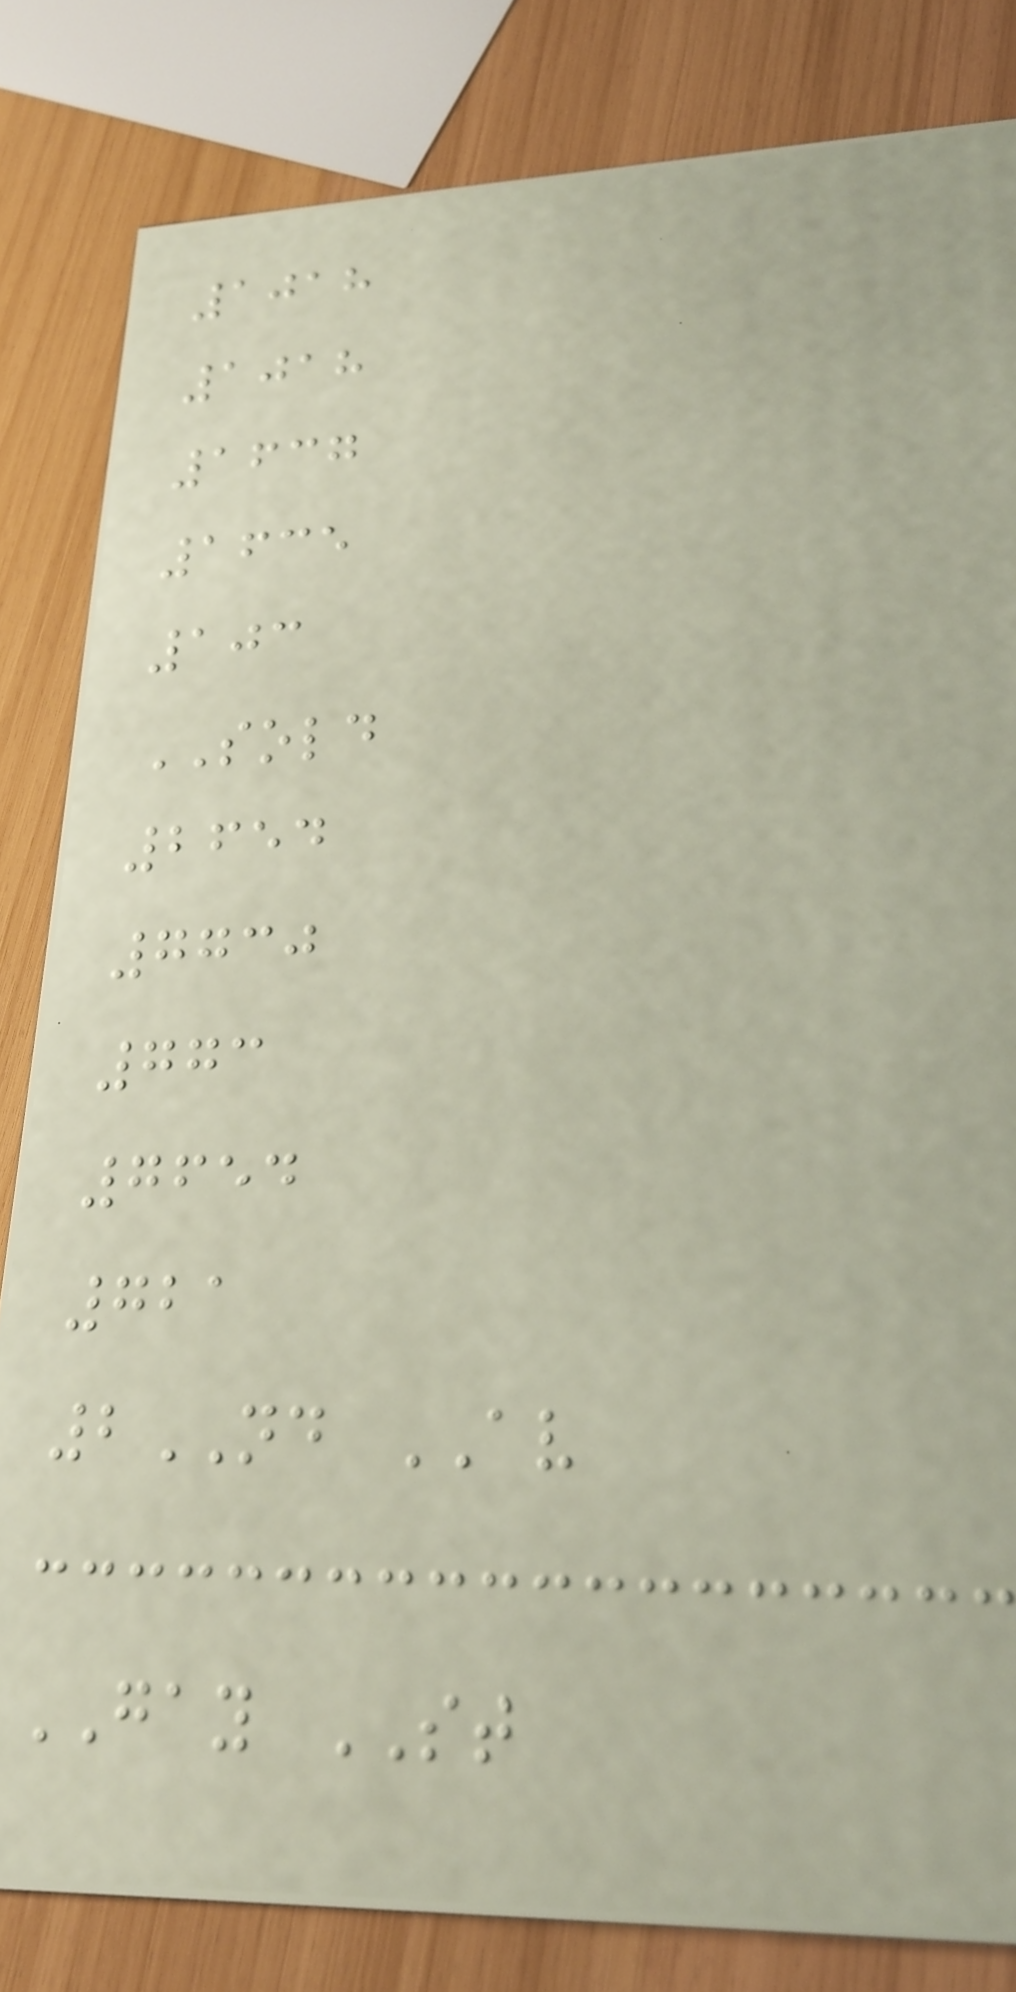1018
1018
1637
1635
103
SOLD
2654
7730
773
7654
721
2ND AV
GAY ST
